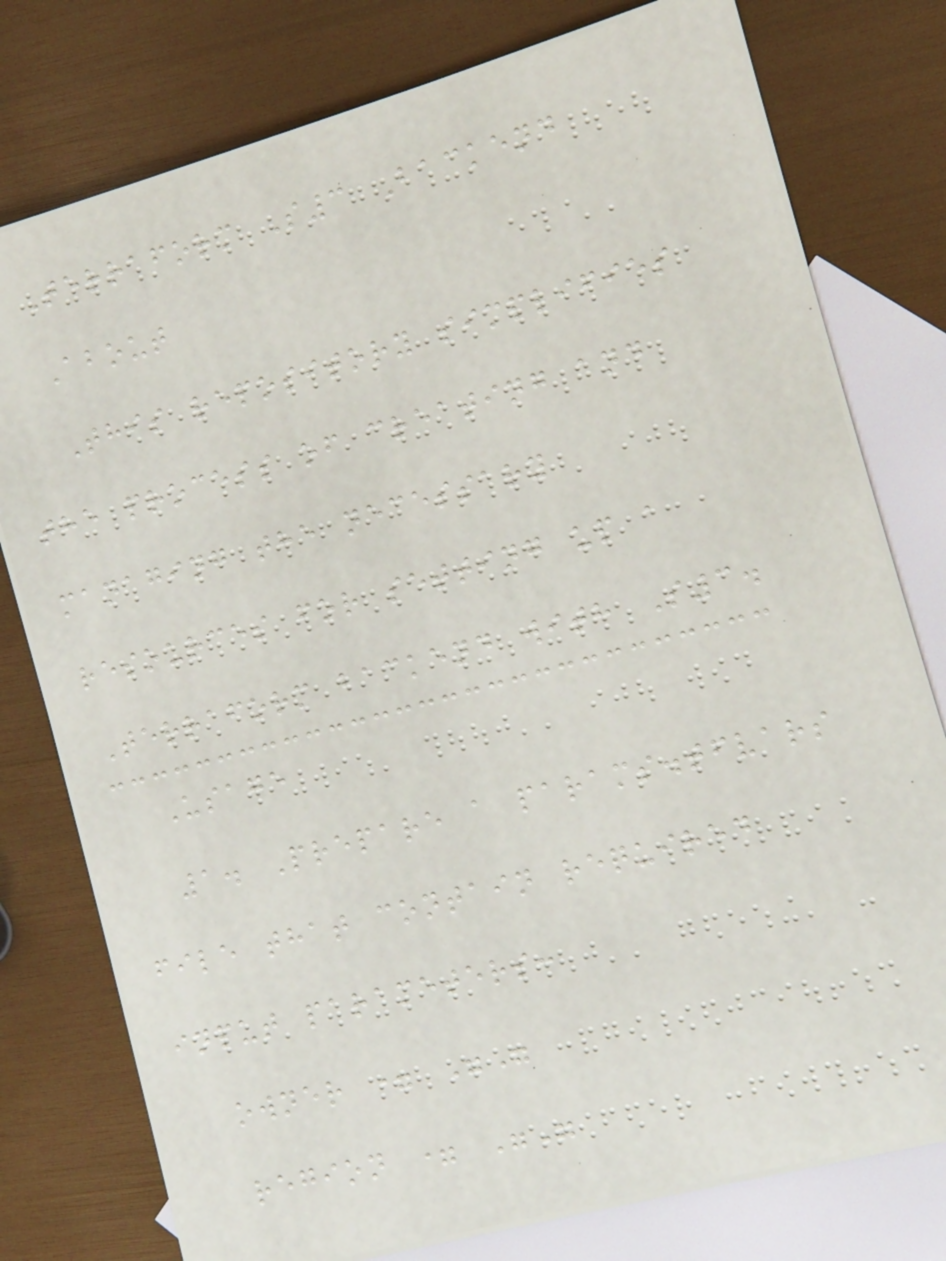Terraform S3 Backend
About
This repository simplifies
the process of creating and
managing the necessary
resources for setting up a
Terraform backend with S3.
Usage
1. Prepare a params.tfvars
file that contain required
input parameters:
owner = ""
region = ""
